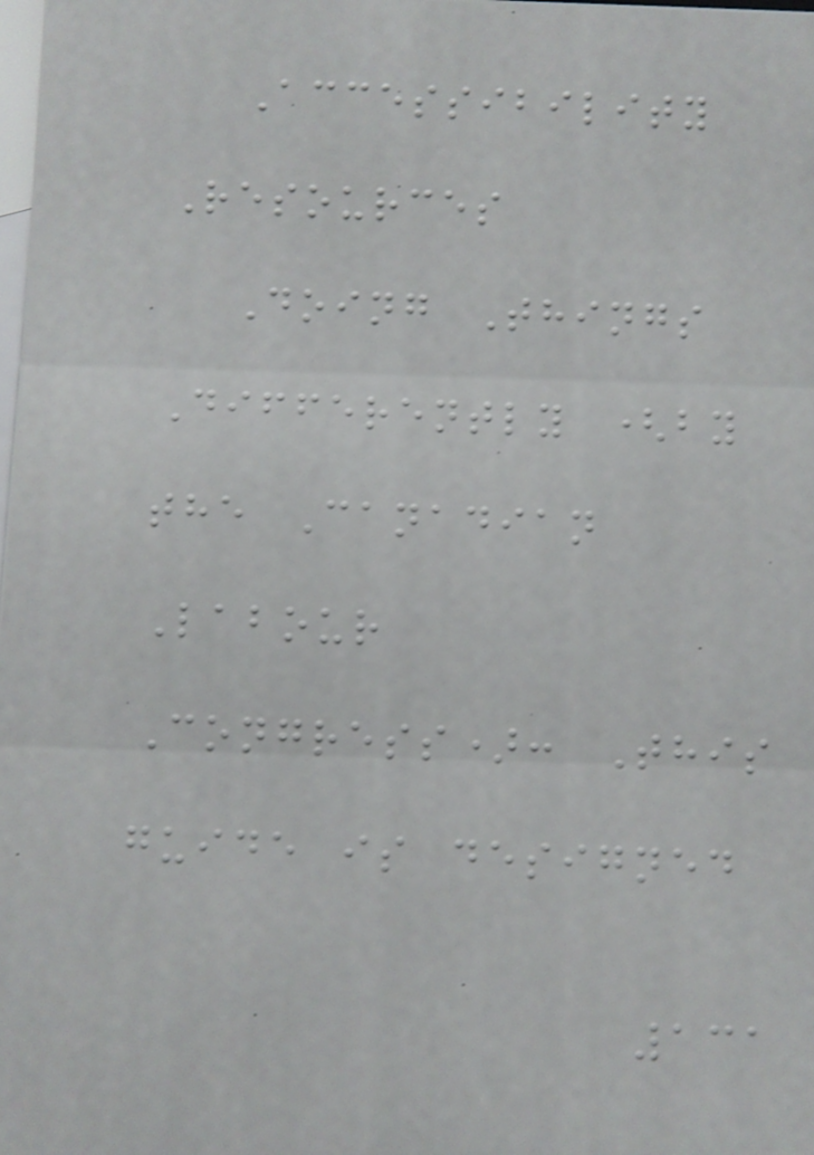Accessibility
Resources
Doing Things
Differently (by
the Canadian
Labour
Congress): This
guide is designed
131
